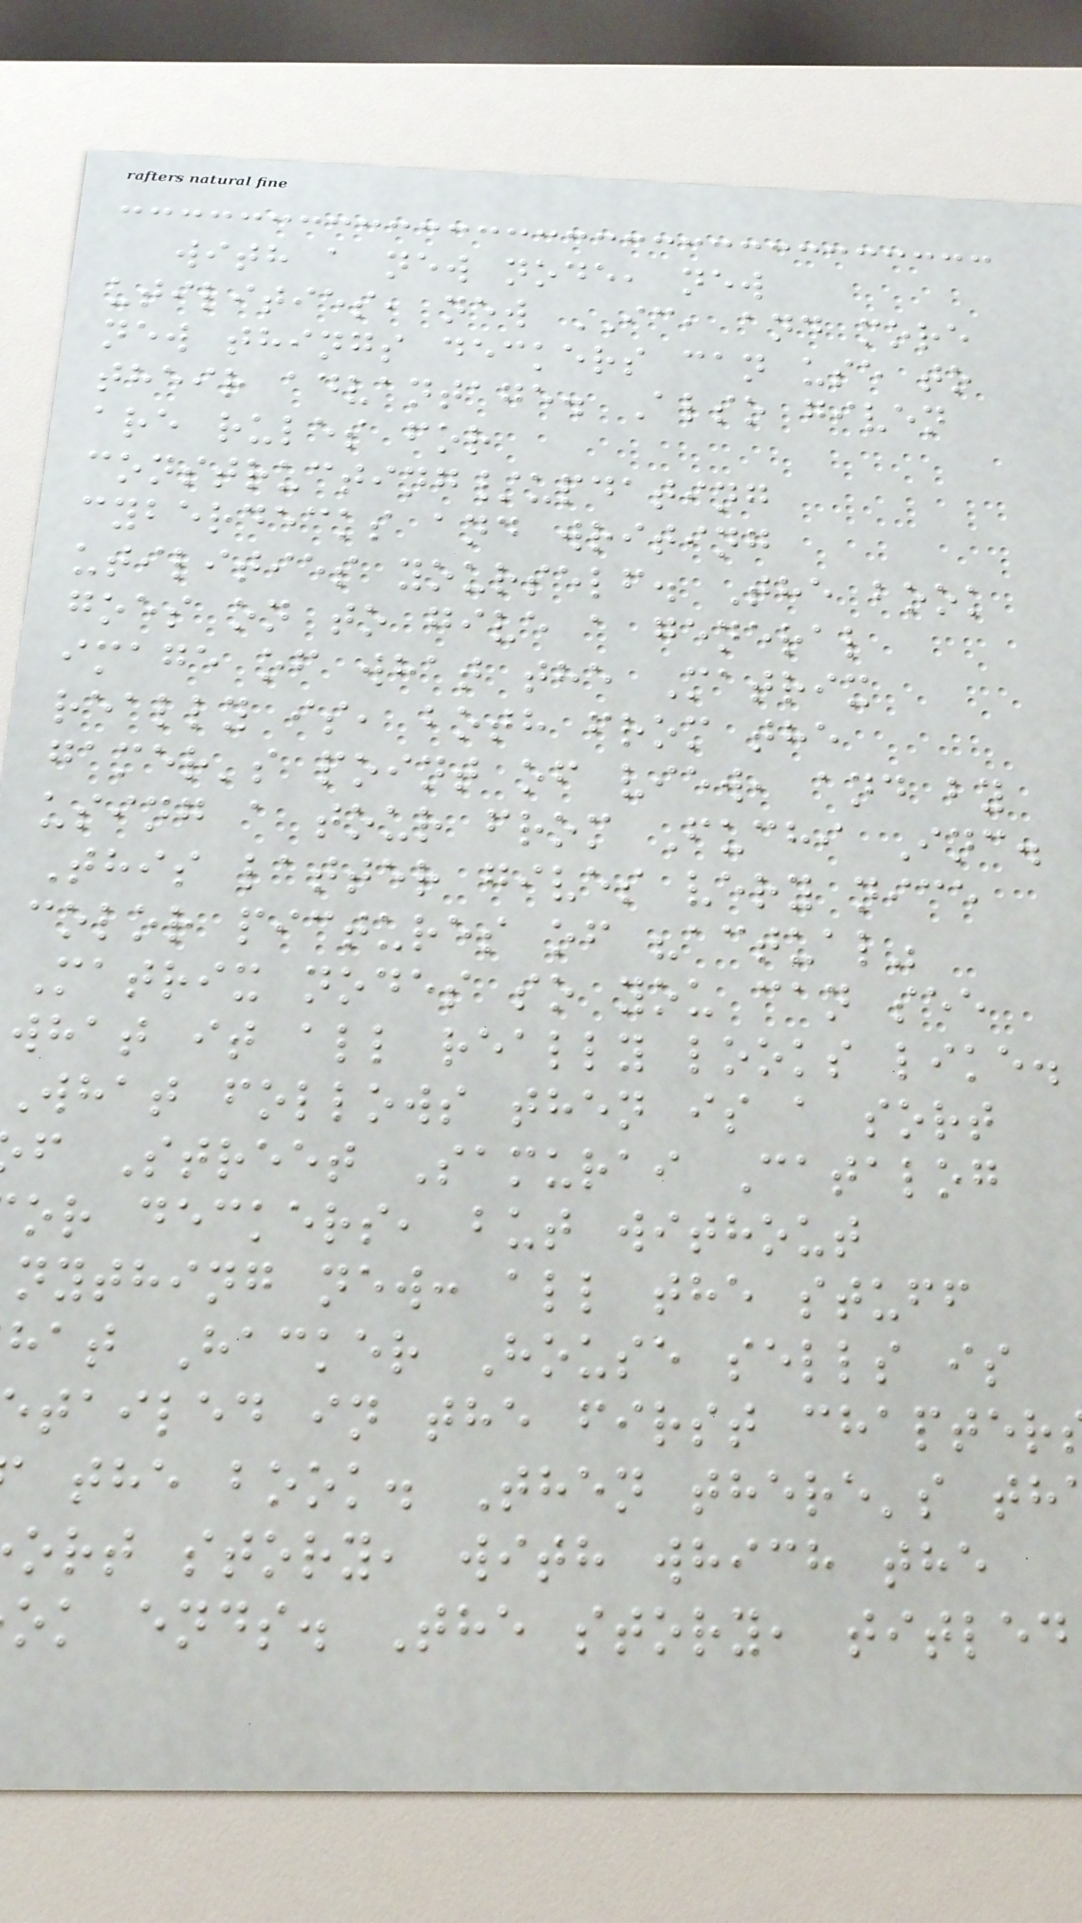with a new node, new
utilities, new IC, and more
new things deckers can use to
their advantage. Also given
are rules for
constructing/updating
cyberdecks and writing
utilities yourself. The book
goes on to give a general
image of what the Matrix
really is, both from the
gamer's point of view, and by
using a tour from Fuchi Inc.
This latter gives very nice
color pictures of "actual"
Matrix nodes so you can see
what it all really looks like.
What follows then is a sort
f Street Samurai Catalog
or deckers, but without
nything new: all the stuff
hat Hacker House sells is
tailed in the first chapter
the book. Then there's th
ort story, with which the
ok ends. The story, titled
